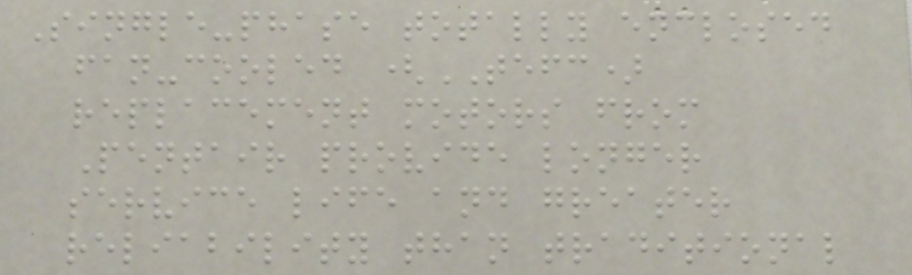Single-phase totally enclosed
fan-cooled (TEFC)
replacement motors from
Pentair provide longer
service life and greater
reliability than traditional
